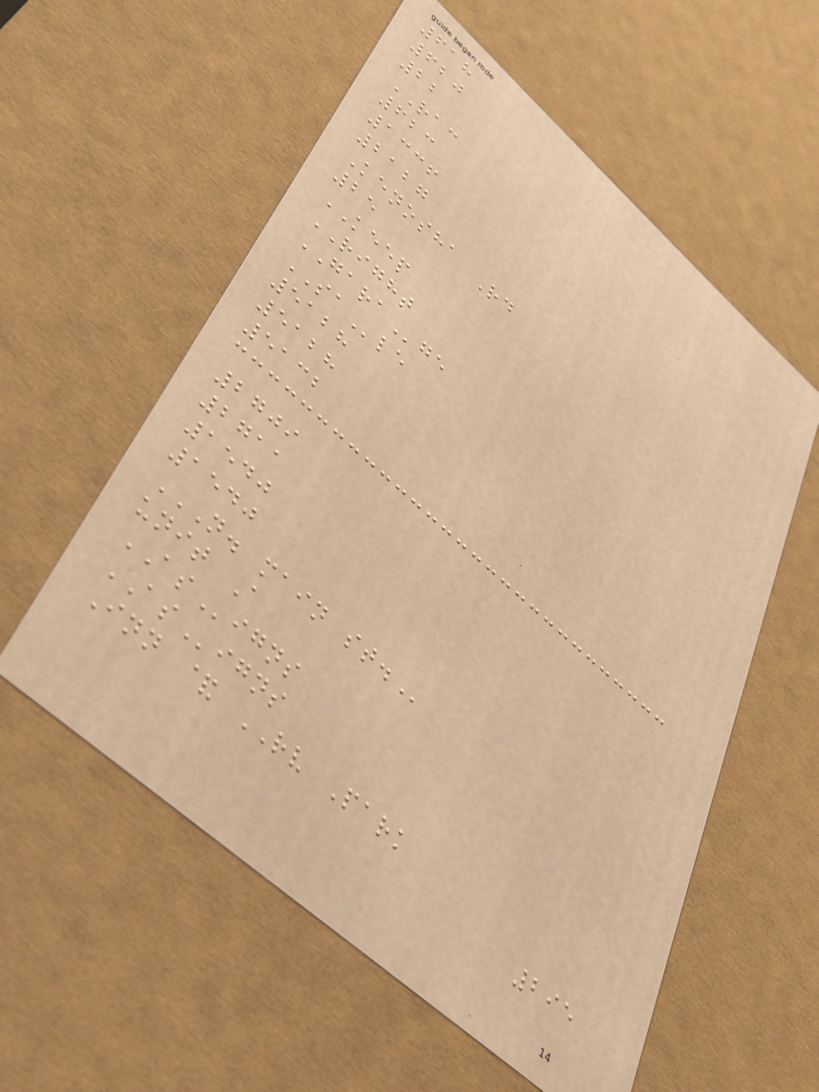618
620
22
RAC
623
1336
2127
Kenosha Rd
25
KEEP
RIGHT
GARAge
SAle
5128
5128
5132
2709
2711
1540
1540
N. MAIN ST.
unit A
ASigns
ASigns
Inn & RV Park
295
